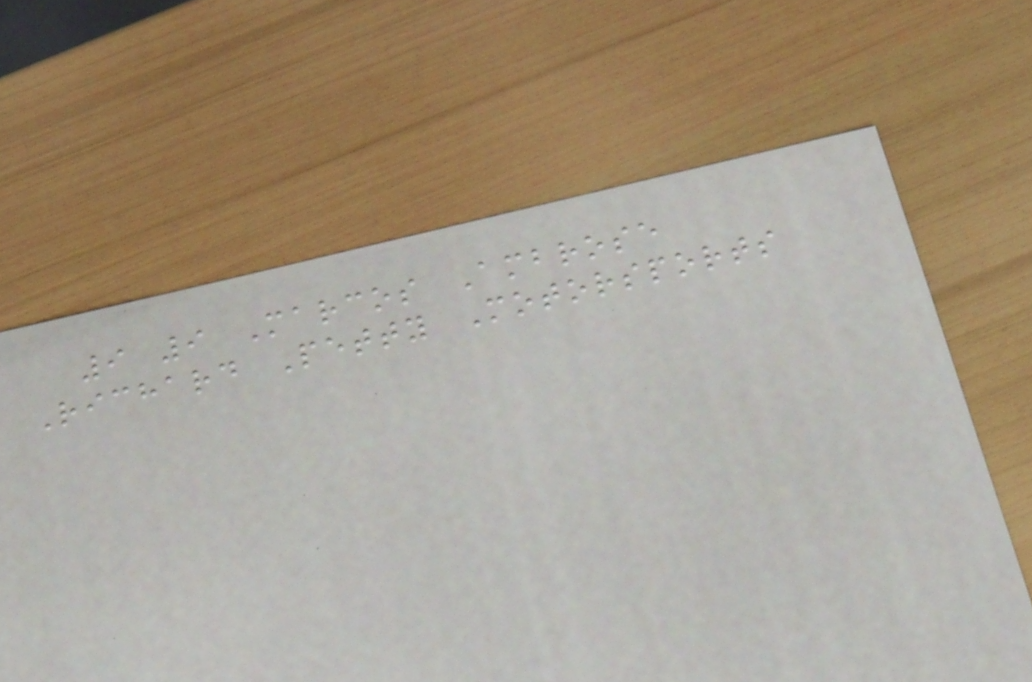9 9 Marcos Ambrose
Richard Petty Motorsports
